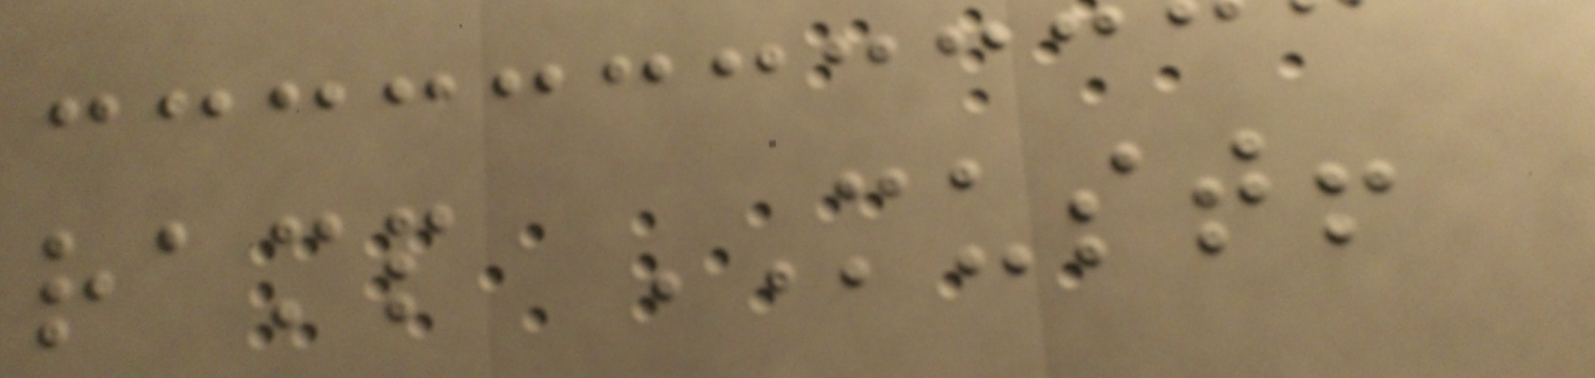ramp MUST!
